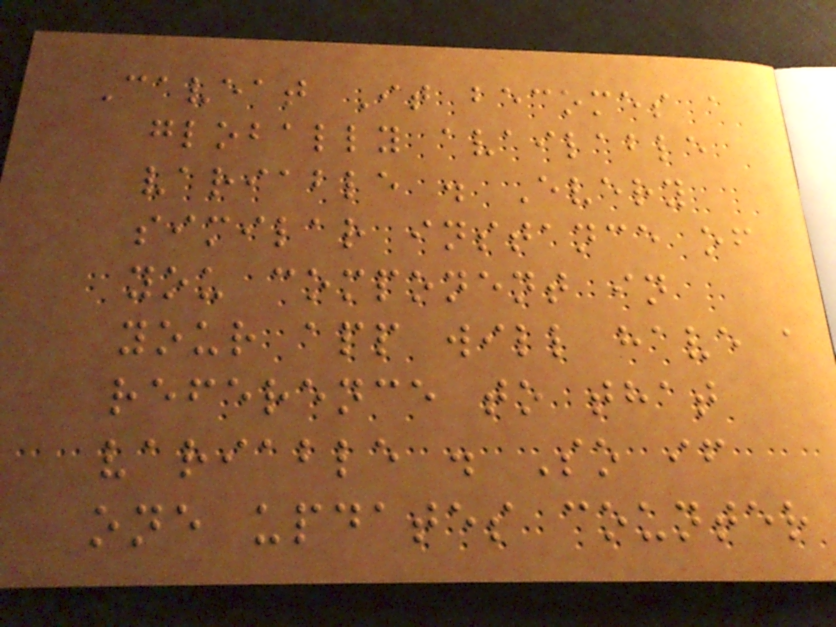Caveat It becomes a
globally available
variable . Every
similar instance of
you component in
your app will have a
reference to that
variable . So if
one updates counter
